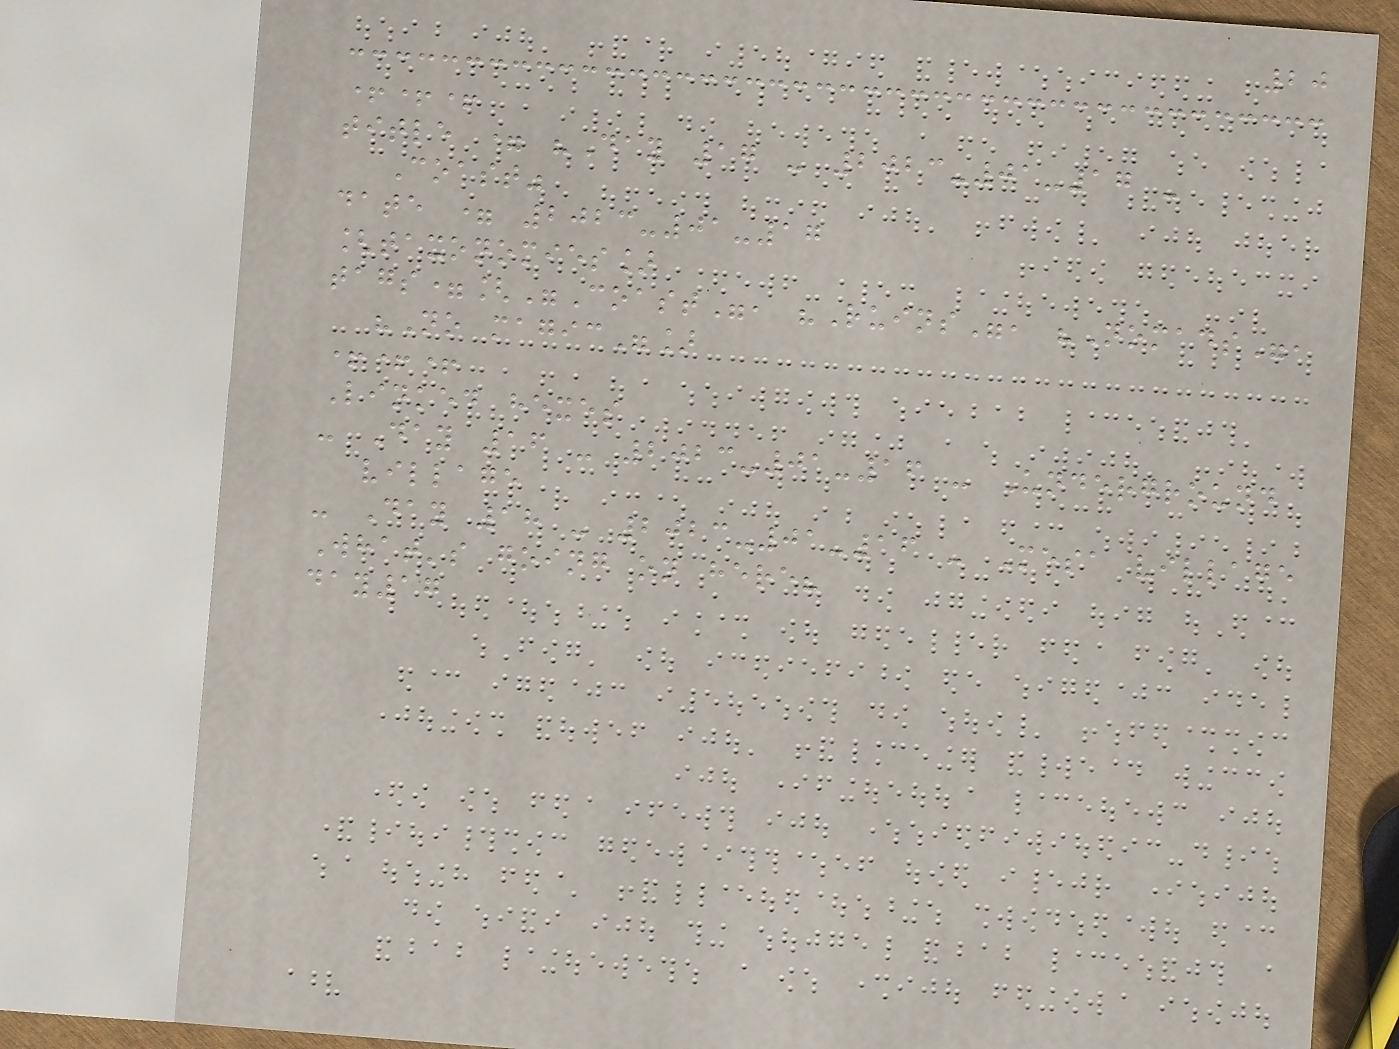20
+++
title = "Day 17 - 2023-01-17 -
Coast"
date = 2023-01-17
[taxonomies]
tags=["Coast", "Ruins", "Nomads",
"No magic"]
+++
Linked hexes
- Day 16 - 2023-01-16 - Underground
village
- Day 18 - 2023-01-16 - Mesa village
What's going on here?
day17
